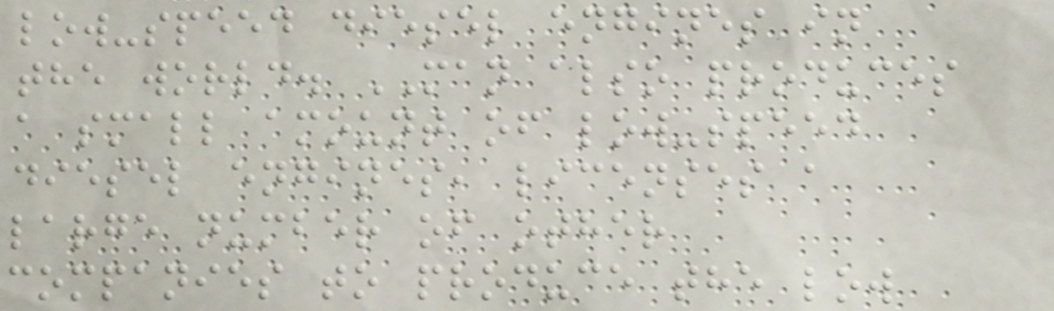low-speed diesel engines in
the world. MAN also produces
a small amount of low-speed
diesel engines, licenses a
large number of other
companies to produce the low
